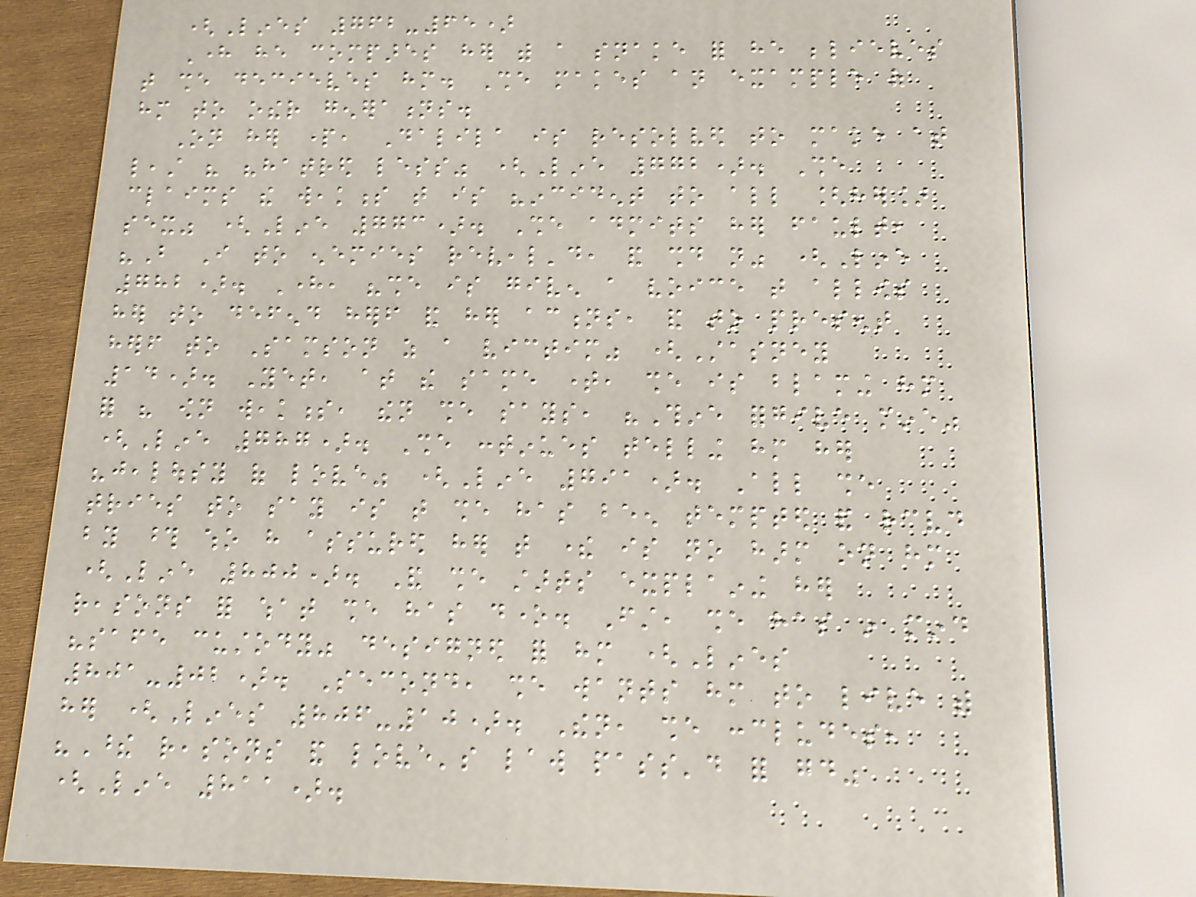(Lines 762-65)
Here he compares her with a snake for he believes
that she decieves him. She makes an example of
him to other generations.
On her part, Dalila is resolved to make at
least his "hatred less" (Line 772). She
claims the weakness that is "incident to all [her]
sex" (Line 773). She admits her fault,
"But I to enemies reveal'd, and should not" (Line
782). Here, "she is given a voice that allows
her to defend herself and her actions, and to present
herself to Samson as a victim" (Stasney
14). Yet, at the same time, she is blaming him
for his own weakness, then she says, "Thine forgive mine"
(Line 787). She continues telling him her
"jealousy of love" (Line 791). All she
tries to say is that she has been tempted and received
by those who have assured her that there is no harm on him
(Line 800). And she starts explaining her
reasons for what she has done. First, she has in mind
"safe custody" designed for him (Lines
801-02). Second, she wants him to live with
her (Lines 806-10). Then, she concludes,
"These reasons and love's law pass'd for good"
(Line 811).
